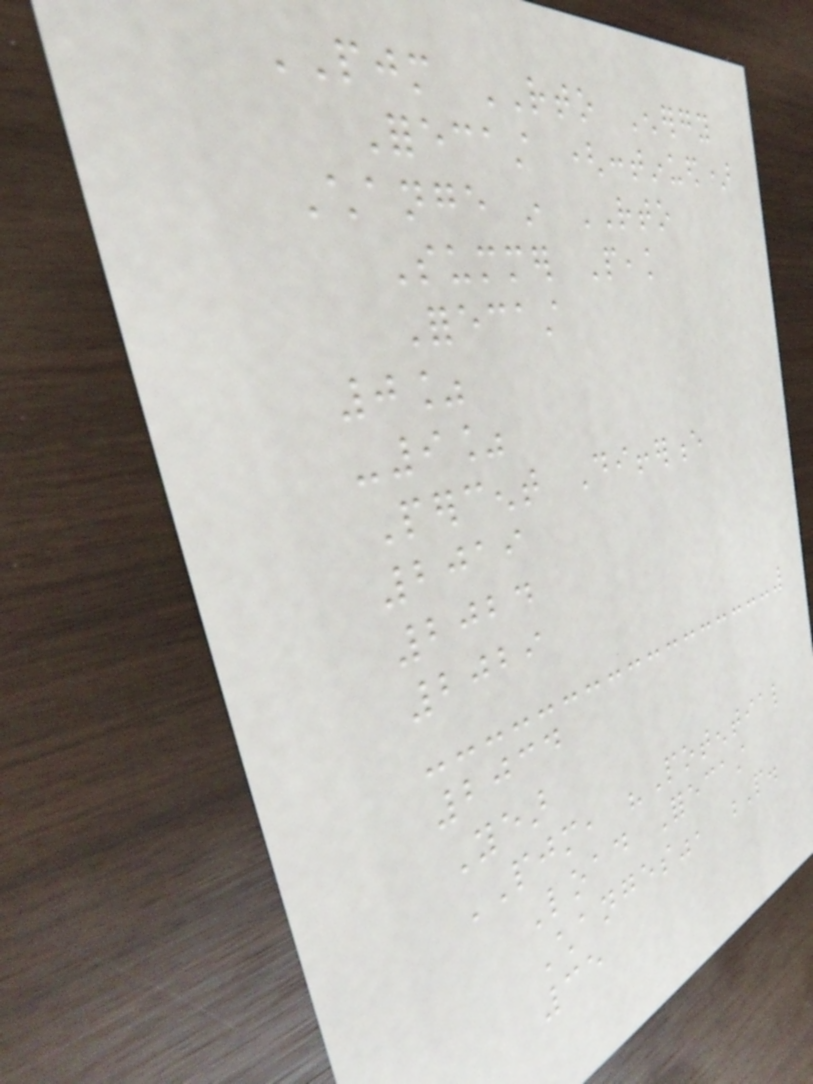PJM RTO Energy
Forecast (continued)
Change in RTO
Summer Peak
Forecast
0%
-9%
Percent Difference
2019
2024
2029
2034
Year
PJM, "Potential
Load Forecast
Changes", P.
35
